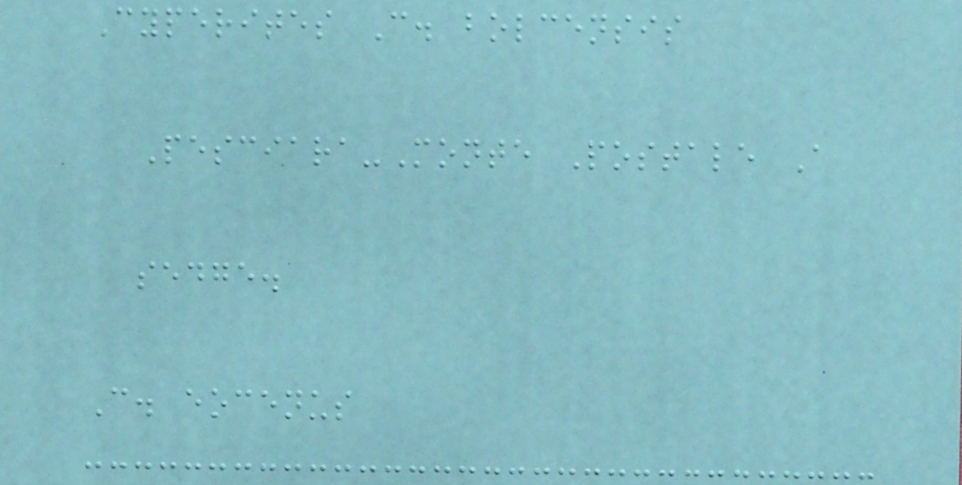Cyperites C. bolcensis
Pesciara-Monte Postale A
sedge.
C. eocenus
